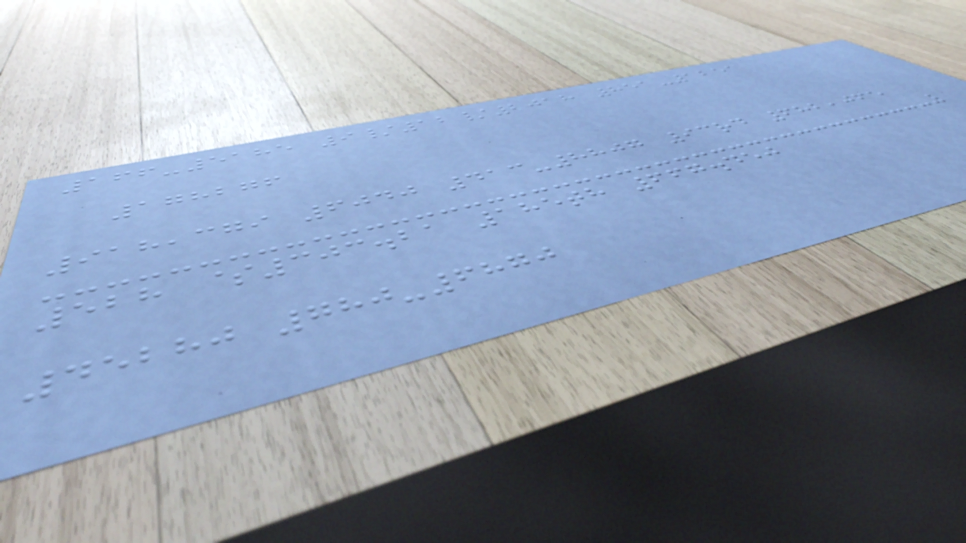166-5185 9/12/2018 851-1251
178276
918,379 6040 413-8807 93rd 682,065
528 $303.21 185th 667.450
45280 780-6870
